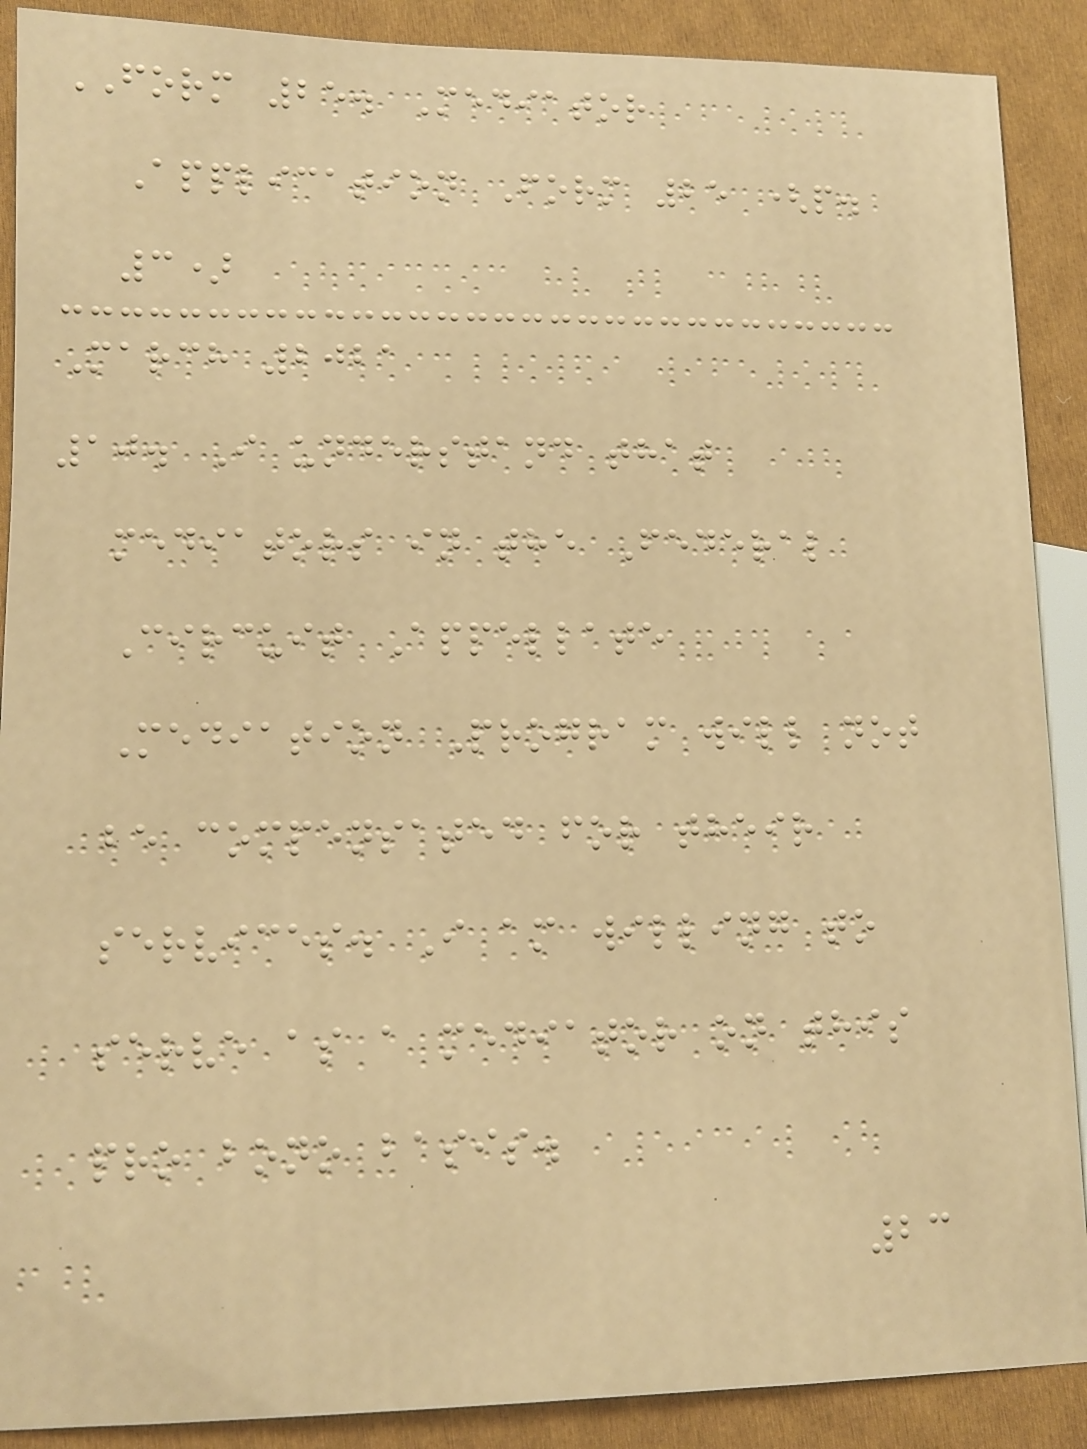FORM 25. Mediator
Application Form 25 (p.
3)
March 2021
10. I understand that
mediators in the Federal
Circuit Appellate
Mediation Program will not
be compensated for their
services. I am willing to
serve as a mediator on this
pro bono basis.
23
